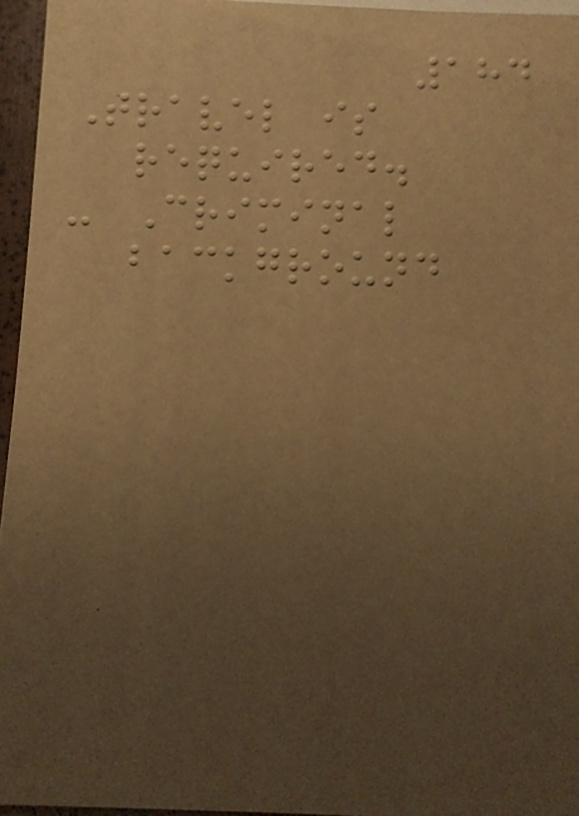184
Travel is
required.
- Criminal
background
